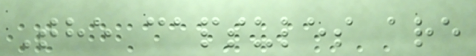The capsules are
